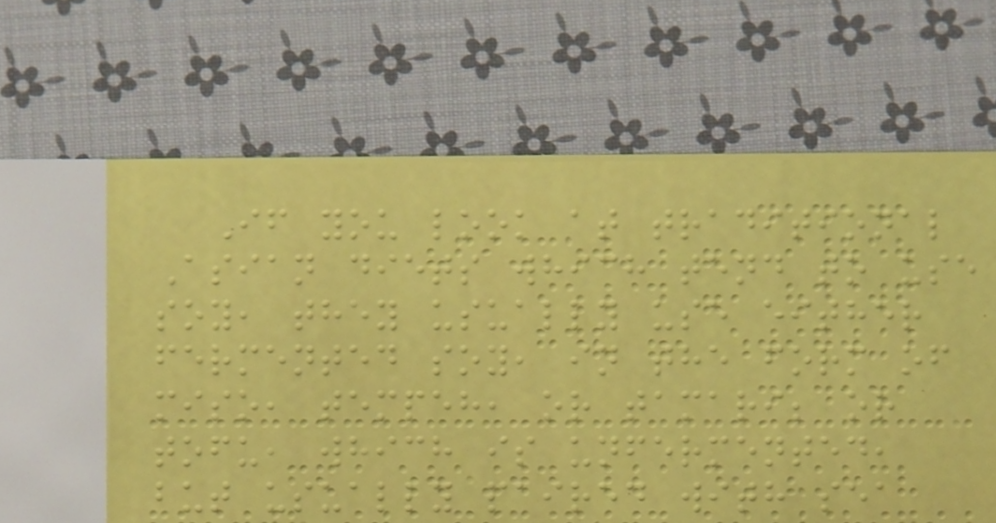If you look at traditional
Asian diets which tend to use
soy, they usually use either
fermented soy, in the form of
miso, tempeh, or tamari; or
tofu, which is unfermented,
but usually paired with sea
